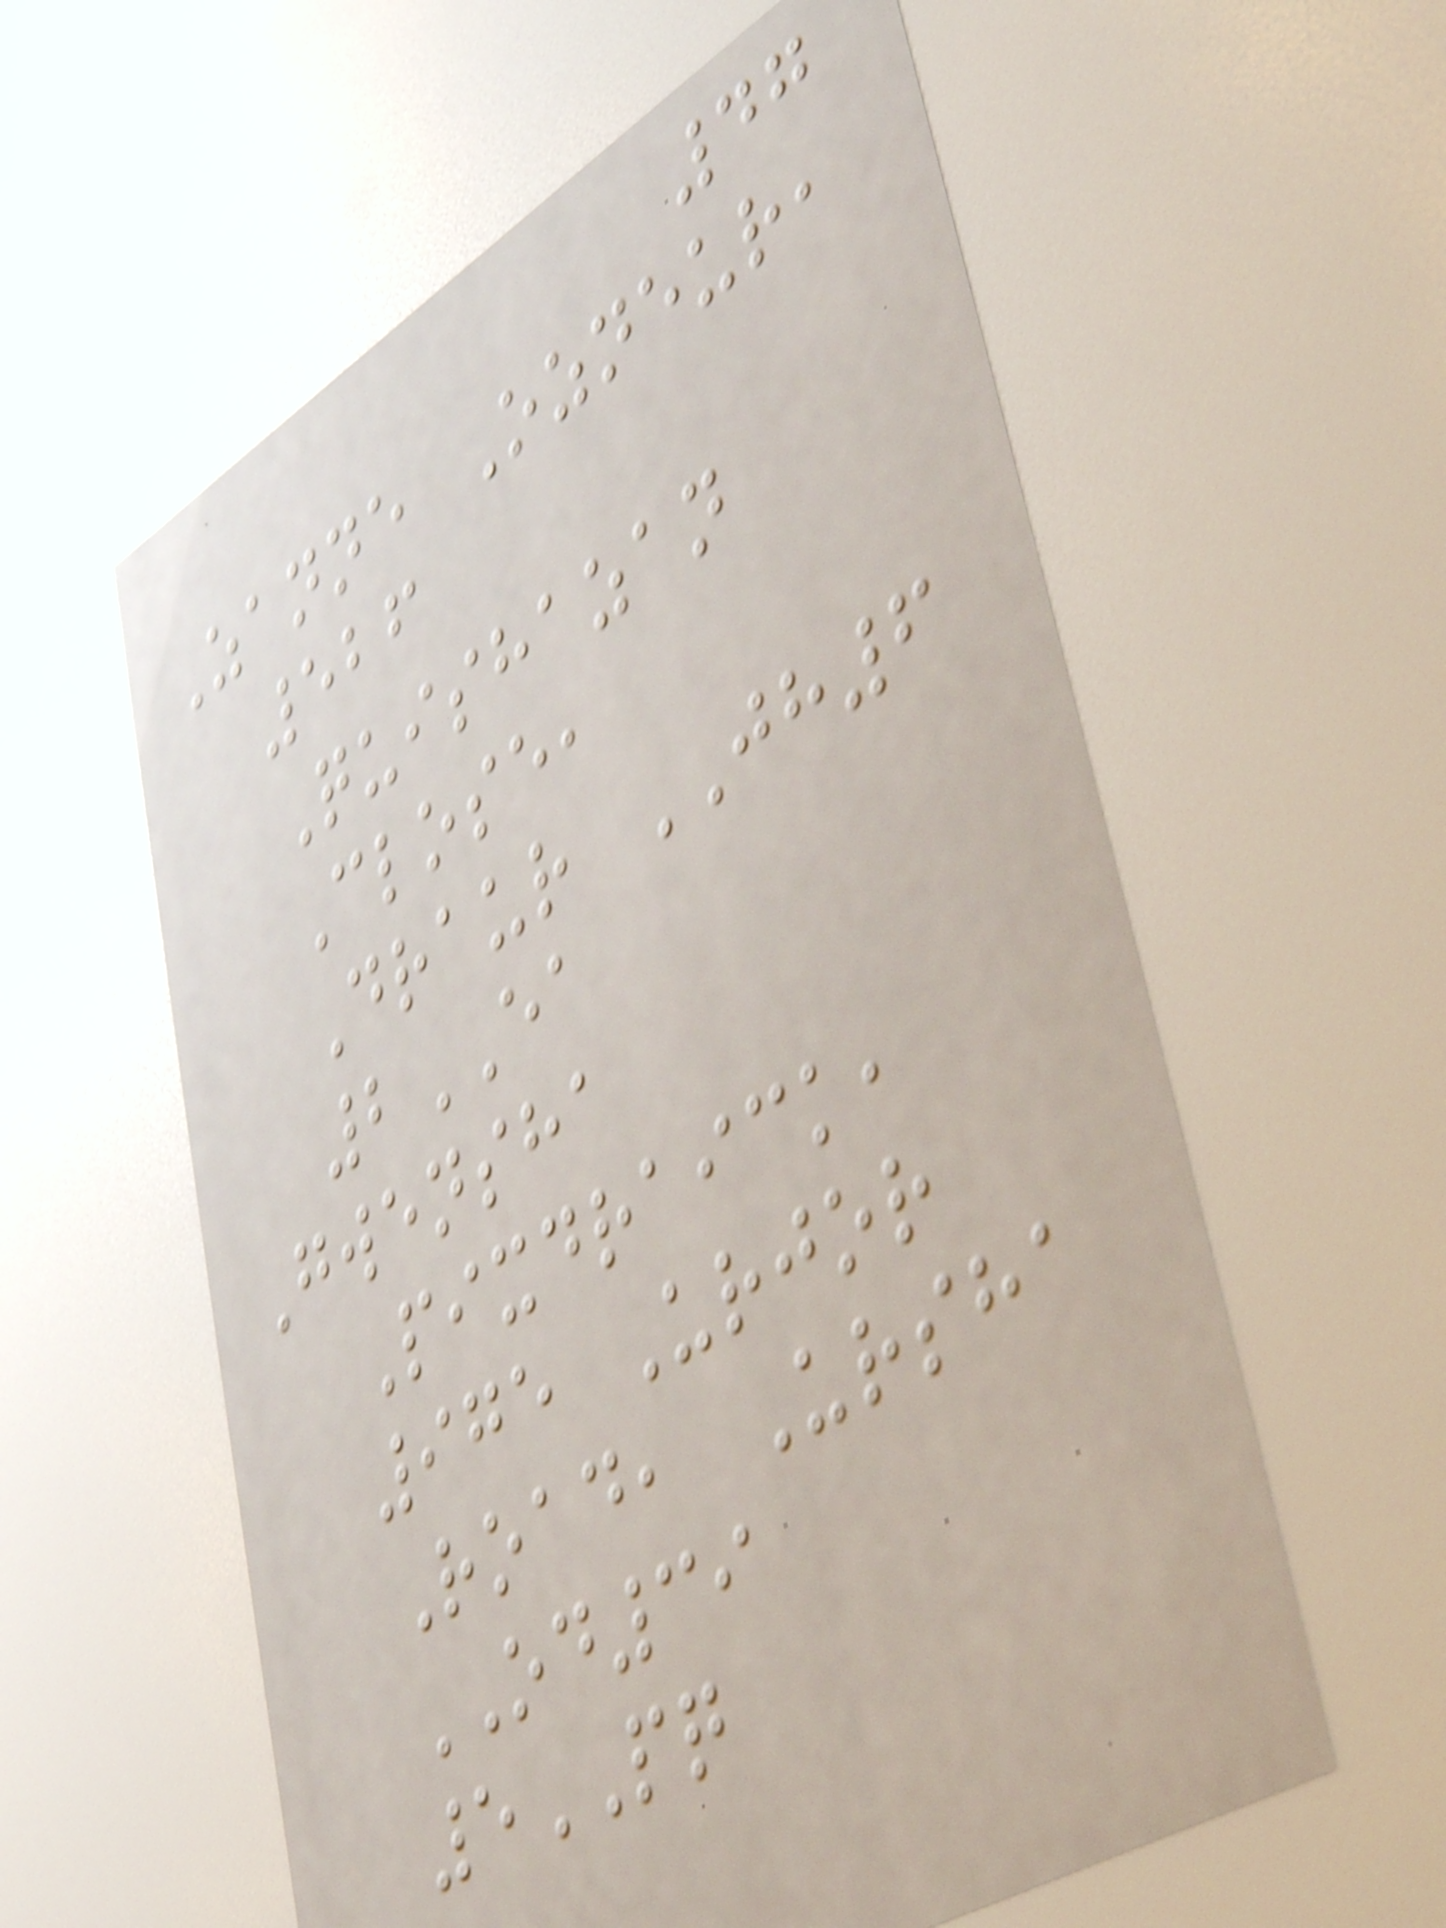47
Zanne Ozneur,
526
Quishazan
Close,
Draur JH6
2EA
Gwensha
Pixdraick,
975 Urjor
Road, Ursha
OD39
5PQ
